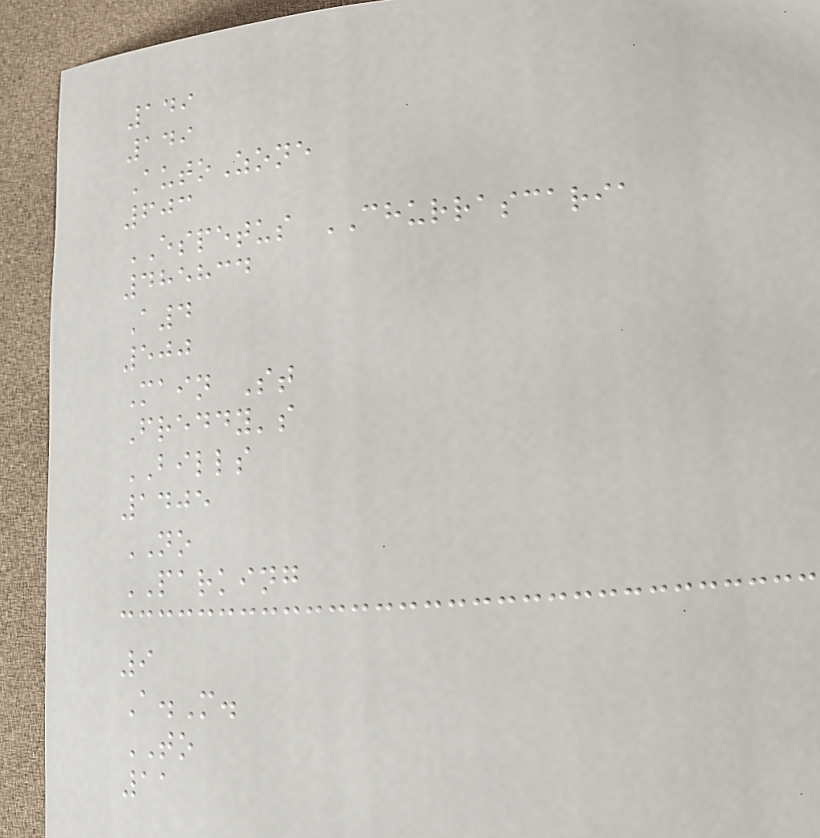149
149
AutoZone
603
ESPETUS CHURRASCARIA
485834
A4
500
Main St
Freddy's
BILLS
1405
NO
PARKING
9
A.M.
TO
11
